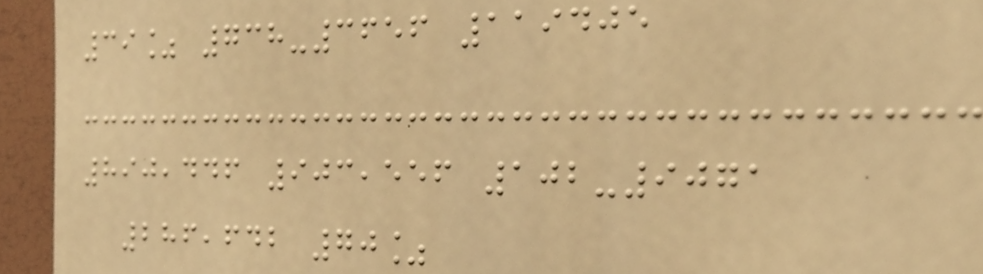39% 738-3656 119405
890,446 903,556 102-9071
286,642 70%
